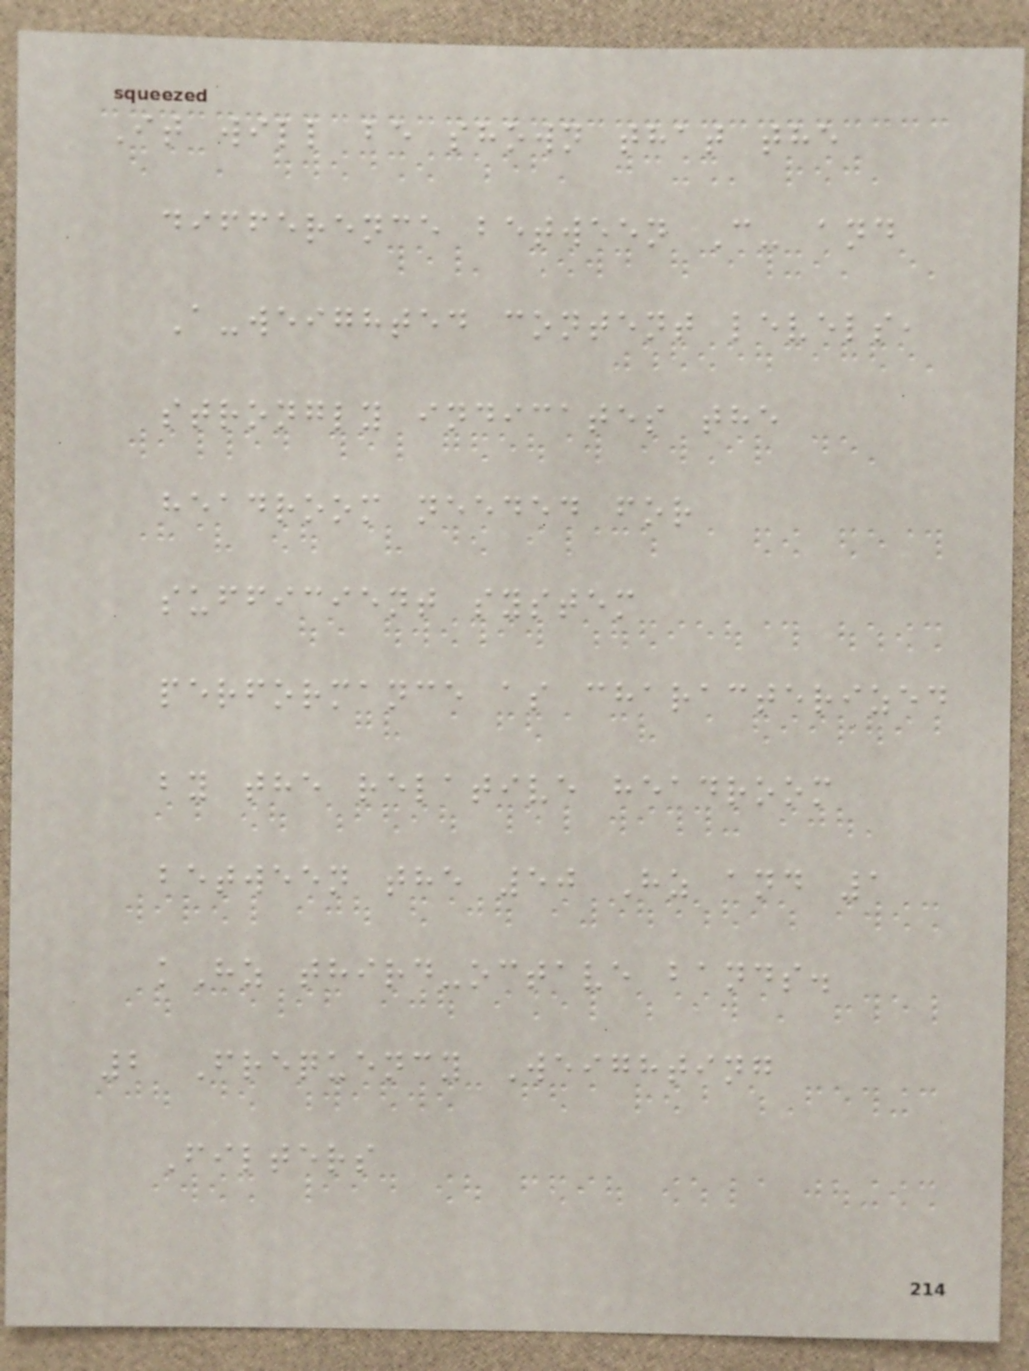It will be shown that the
difference between C- and
A-weighted content levels,
strongly indicates the
headroom needed for
sufficient system
performance as characterized
by the relative headroom
between the 50 Hz and 1
kHz third-octave bands.
2 Frequency Weighting
Filters
